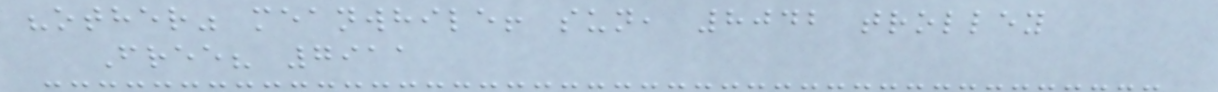"other" meanwhile! sun, 8042 trolley
Free? 7911
